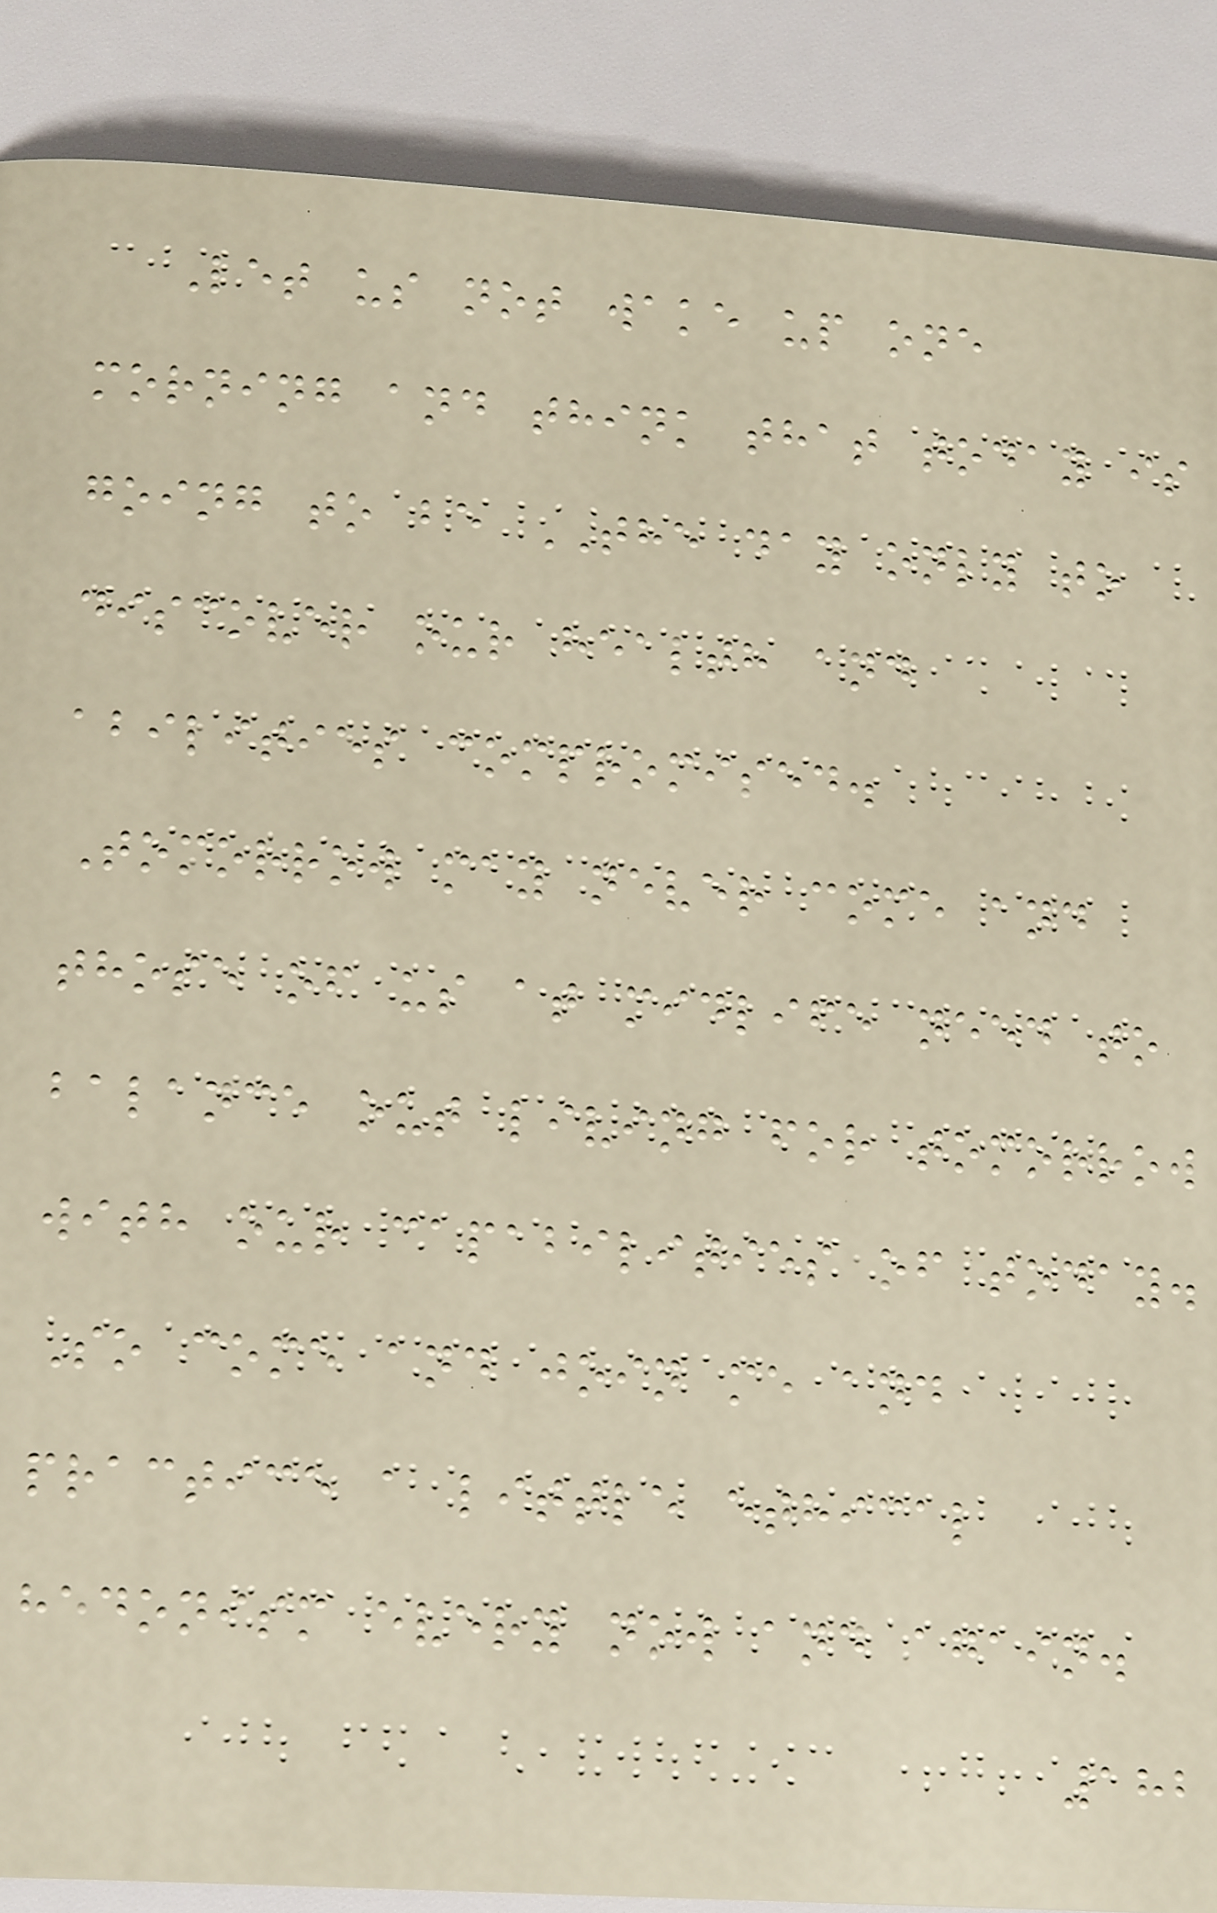Let us not wake up one
morning and think that today is
going to be THE day only to
discover our health and
abilities compromised.
Tomorrow may never come and
those of us at midlife need to
balance out living for tomorrow
with our capabilities of today.
So come and join me and
practice a little ethical
hedonism every now and again.
182
